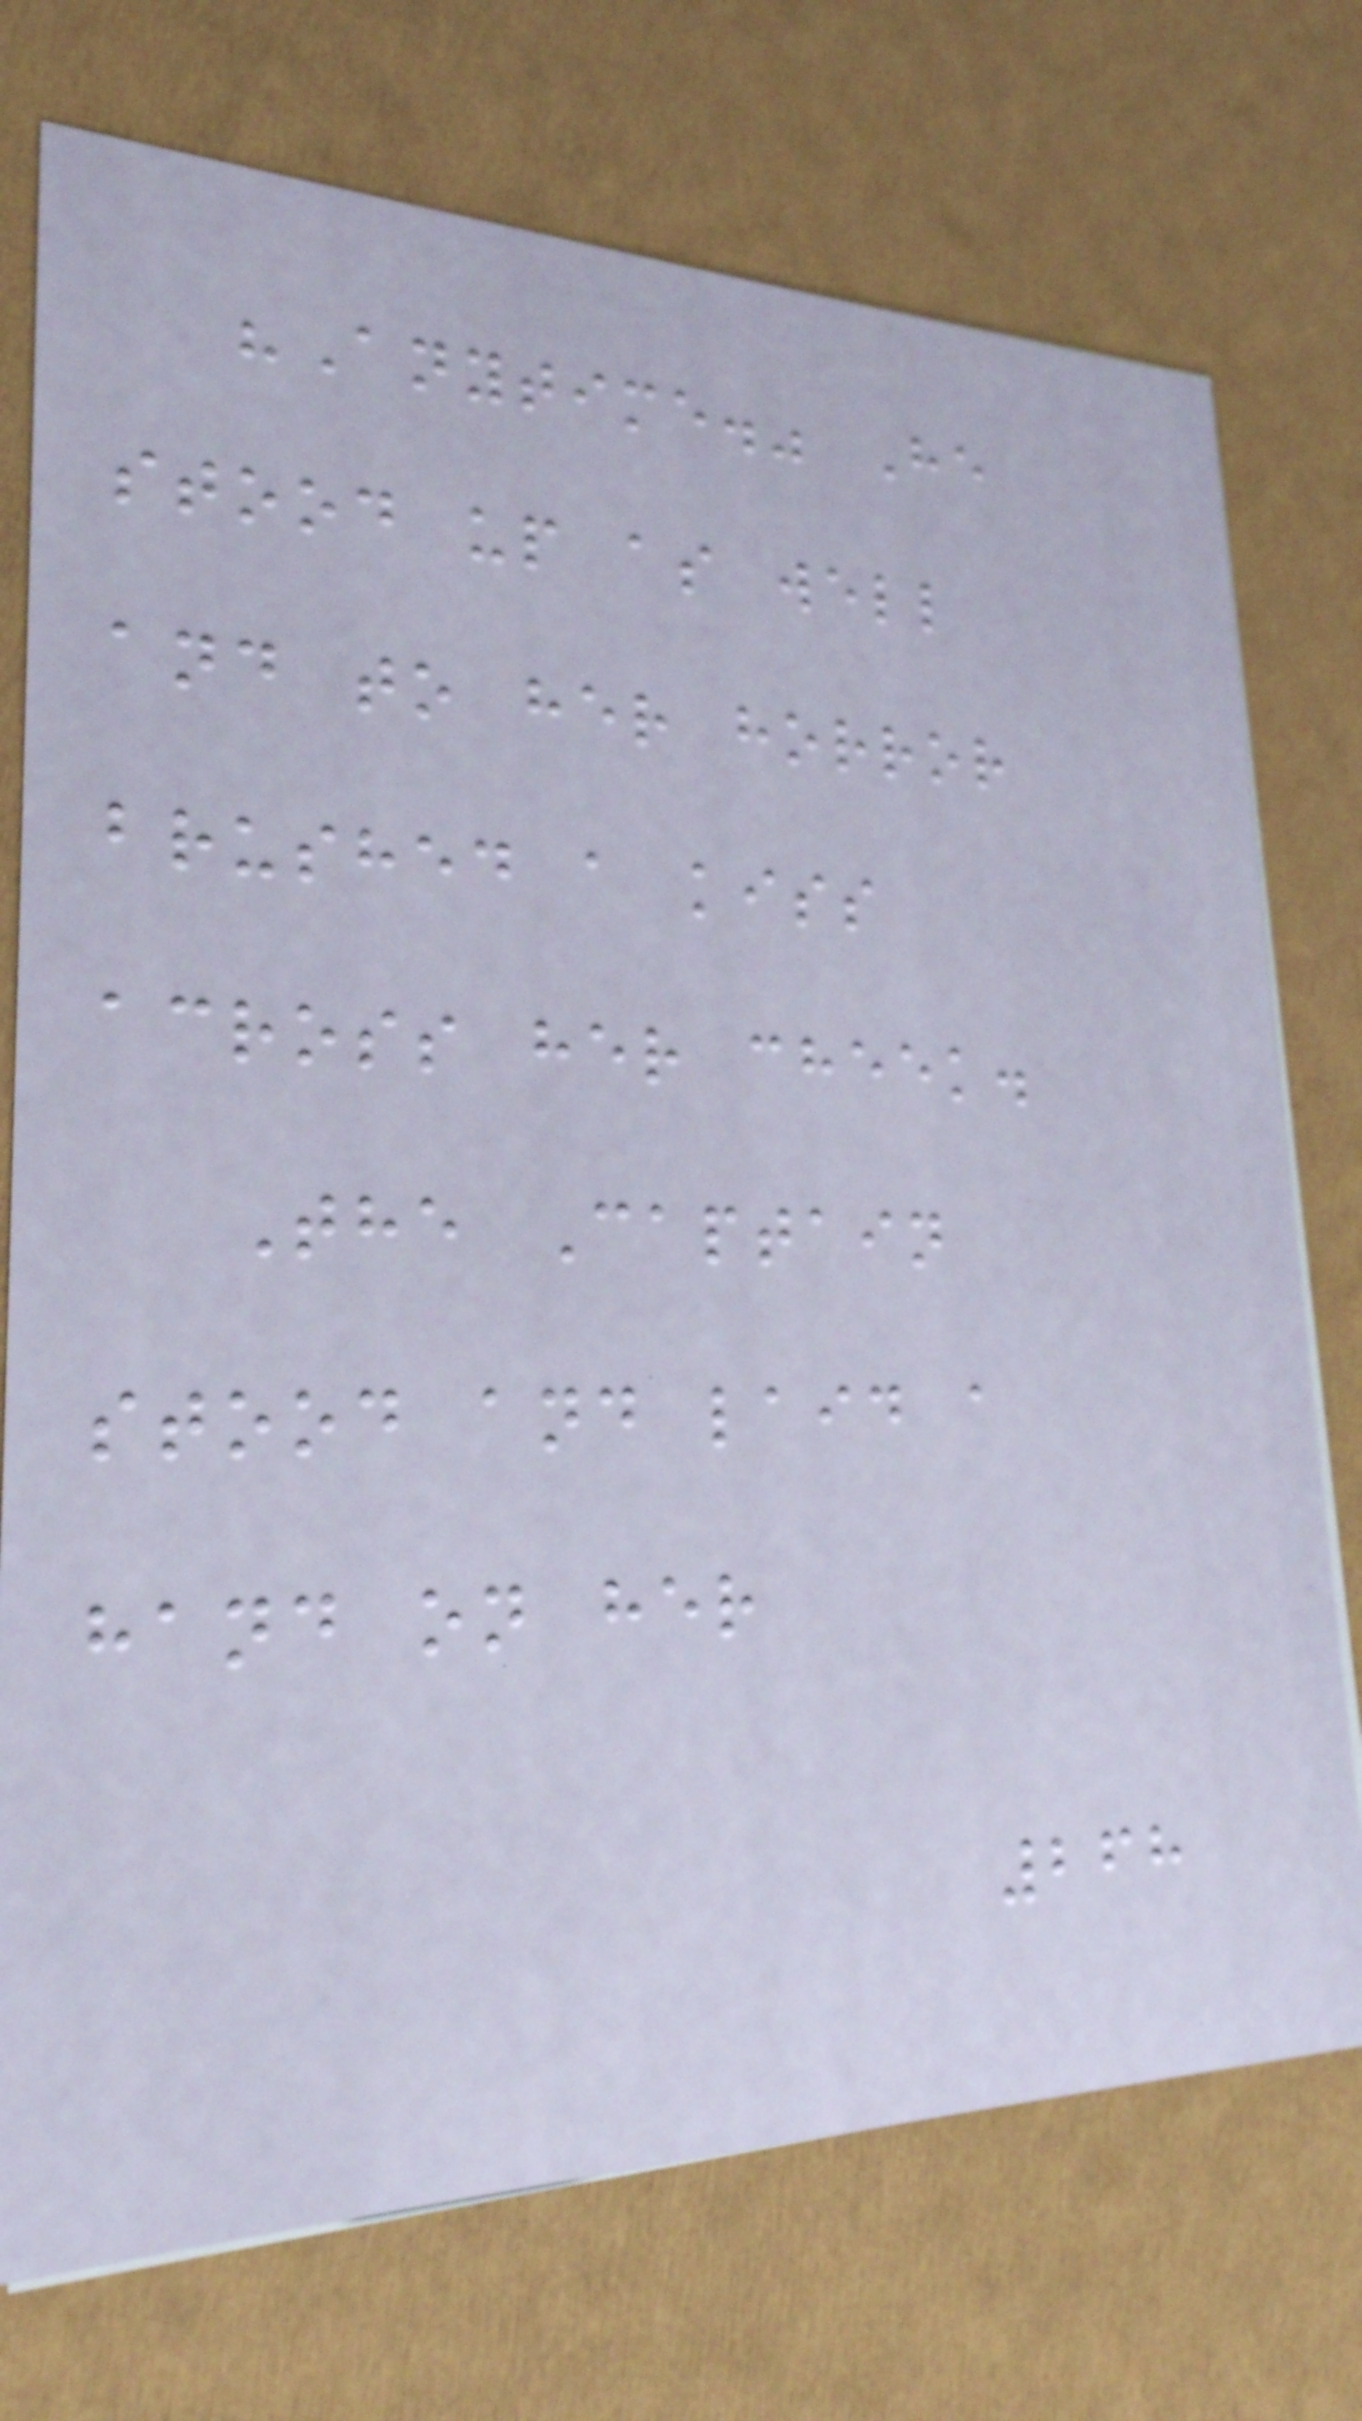"Anytime." He
stood up as well
and to her horror
brushed a kiss
across her cheek.
The Captain
stood and laid a
hand on her
268
